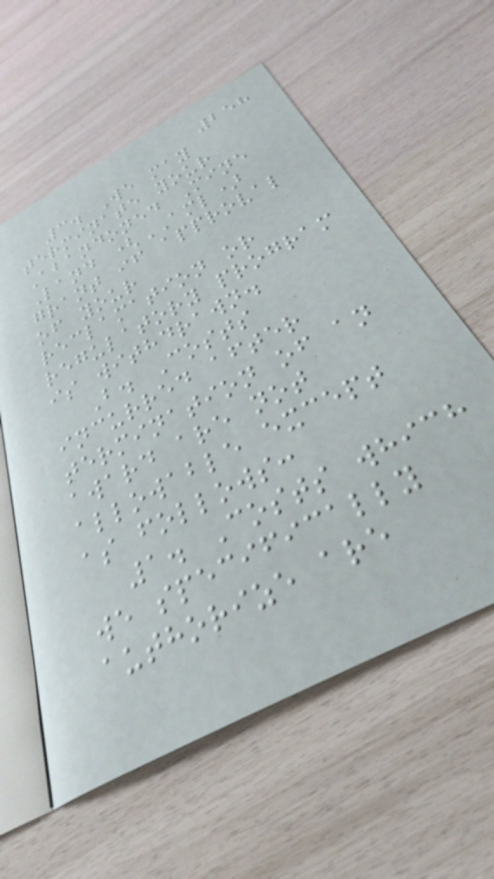258
3. We may
terminate your
Abandoned Mine
Land (AML)
grant if approval
of your
reclamation or
regulatory program
is withdrawn.
B. Costs
incurred after
termination of an
award are not
allowable except
as follows:
1. Costs which
we specifically
authorize are
